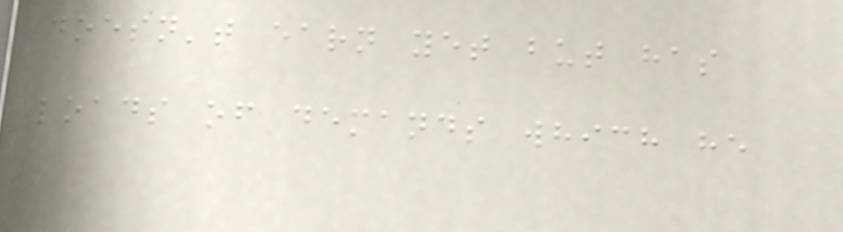doesn't earn yet but has
loads of demands which he
